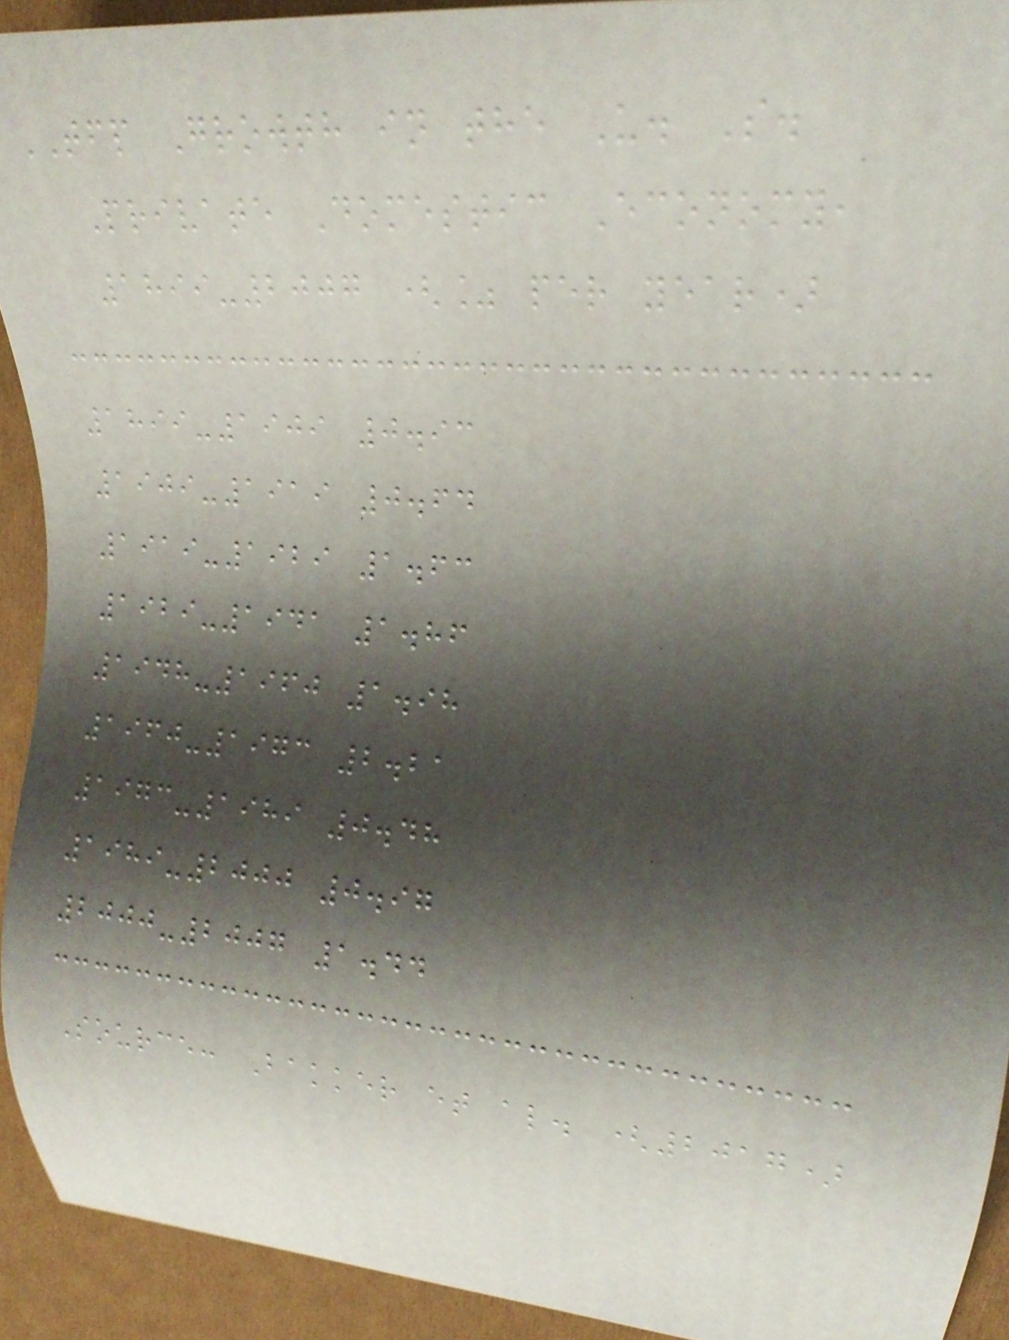TFP Growth in the U. S.
Private Domestic Economy,
1899-2007 (% per year)
1899-1909 0.93
1909-1919 0.64
1919-1929 1.63
1929-1941 1.86
1948-1960 1.98
1960-1973 2.21
1973-1989 0.48
1989-2000 0.97
2000-2007 1.44
Source: Bakker et al. (2017)
